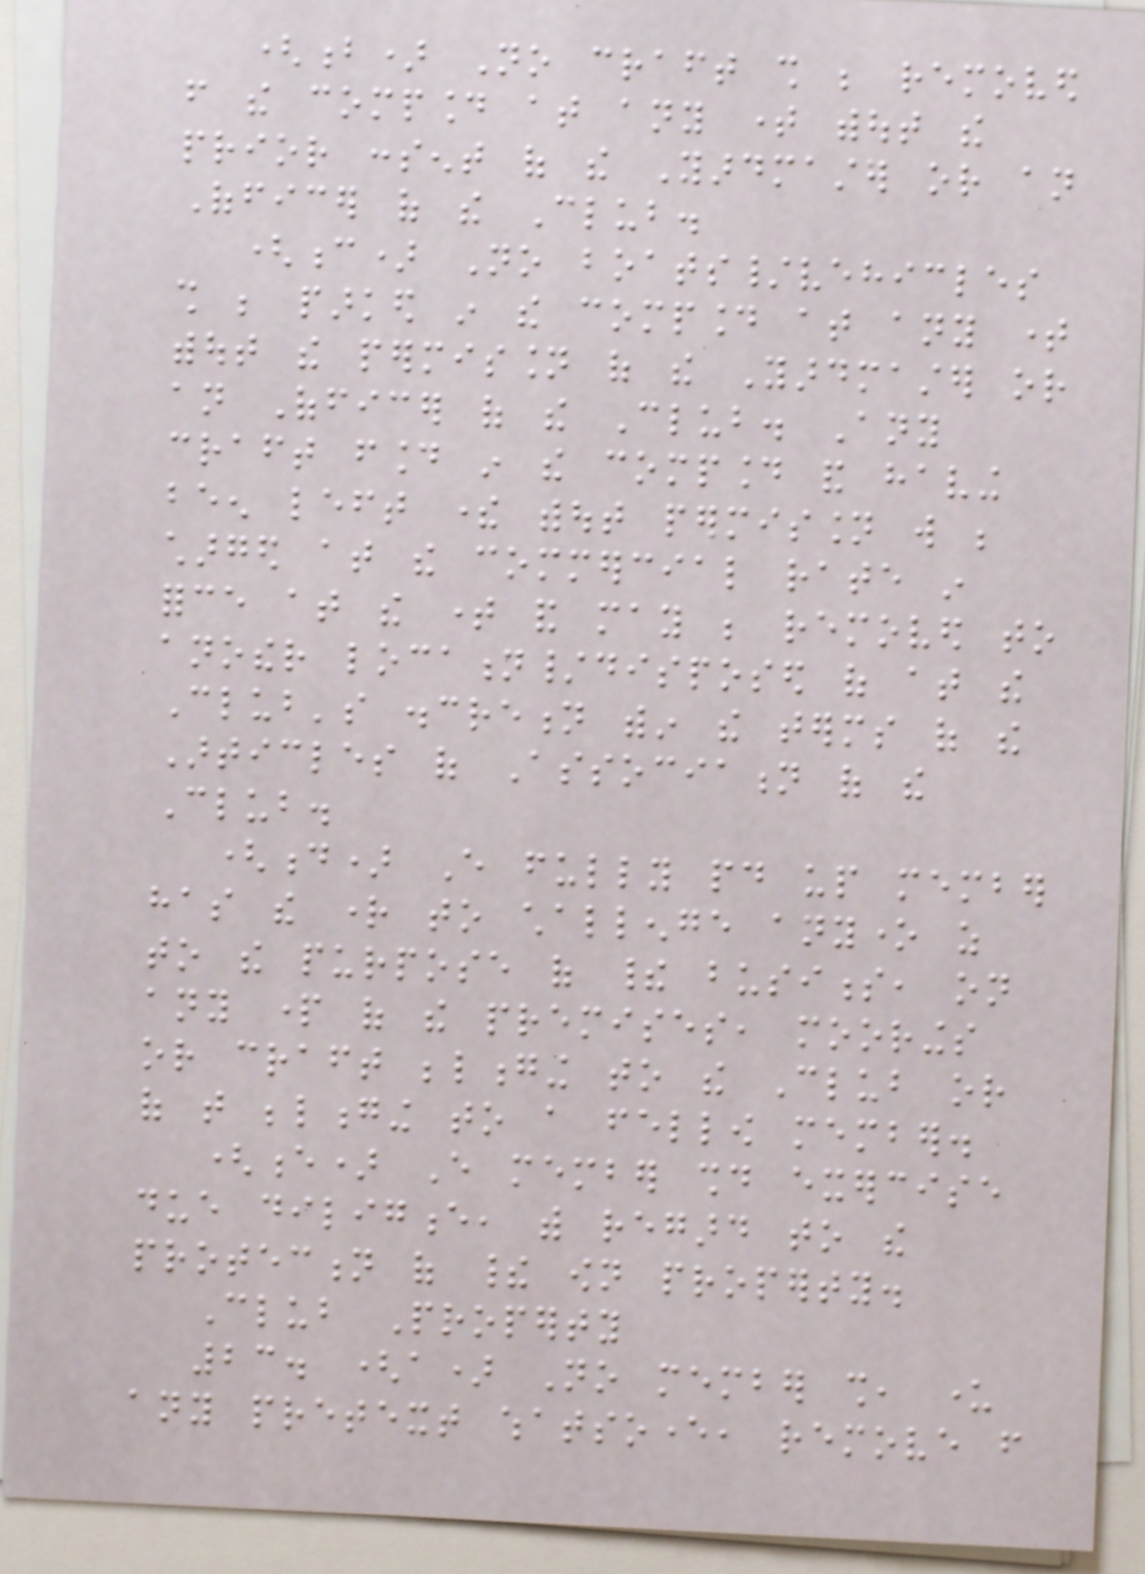(b) No craft shall be removed
from the compound at any time without the
prior consent of the Yardmaster or an
Officer of the Club.
(c) No boats/vehicles
shall be parked in the compound at any time
without the permission of the Yardmaster or
an Officer of the Club. Any
craft found in the compound and having
been left there without permission will be
charged at the commercial rate in
force at the time and may be removed to
another location/disposed of at the
Club's discretion within the terms of the
Articles of Association of the
Club.
(d) Every fully paid up member
has the right to challenge anyone as
to the purpose of their business, on
any part of the premises, moorings
or craft belonging to the Club or
of that belonging to a fellow member.
(e) Every member should exercise
due diligence, with regard to the
protection of their own property.
Club Property
23. (a) No member shall, under
any pretext whatsoever, remove from
